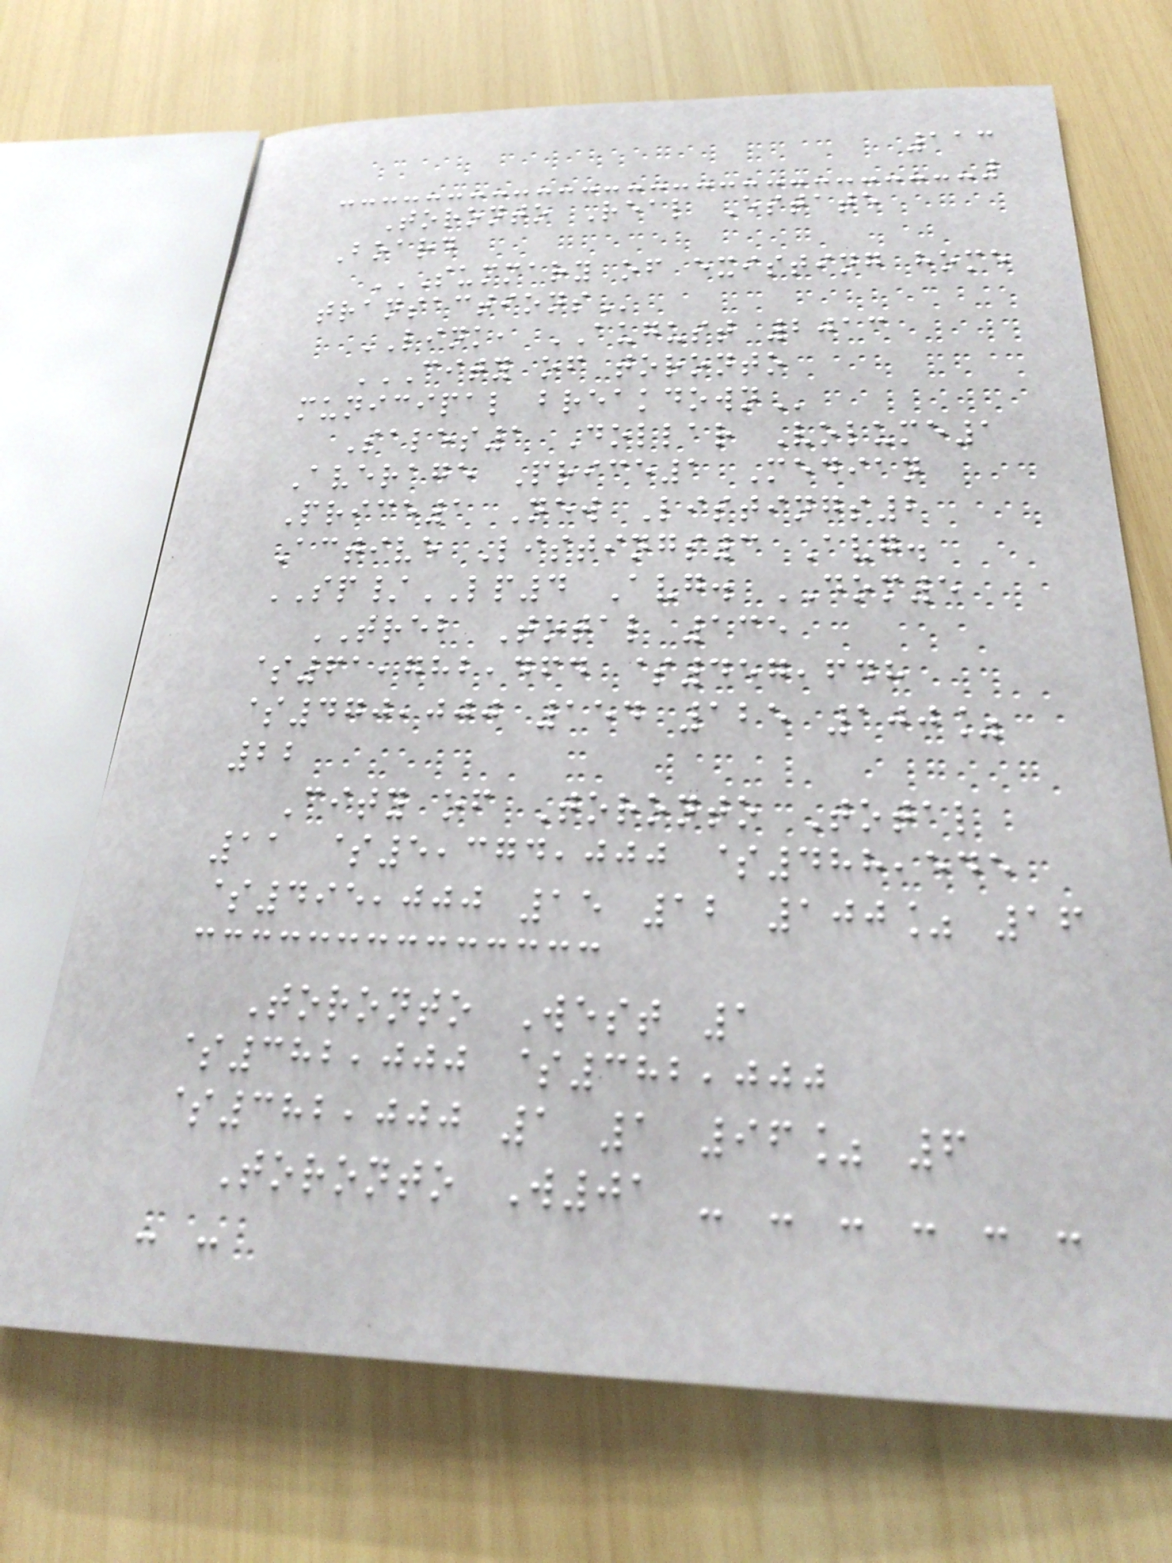113
Toronto Real Estate
Board
SUMMARY OF EXISTING HOME
TRANSACTIONS
LINK, AUGUST 2013
CITY OF TORONTO
MUNICIPAL BREAKDOWN
Sales1 Dollar Volume1
Average Price1 Median
Price1 New Listings2
Active Listings3 Avg.
SP/LP4 Avg. DOM5
TREB Total 135
$61,782,464 $457,648
$470,000 154 125 100%
22
City of Toronto Total
11 $5,374,000 $488,545
$495,000 15 12 100% 16
Toronto West 1
$382,000 $382,000
$382,000 1 1 96% 6
Toronto W01 - - - - - -
- -
